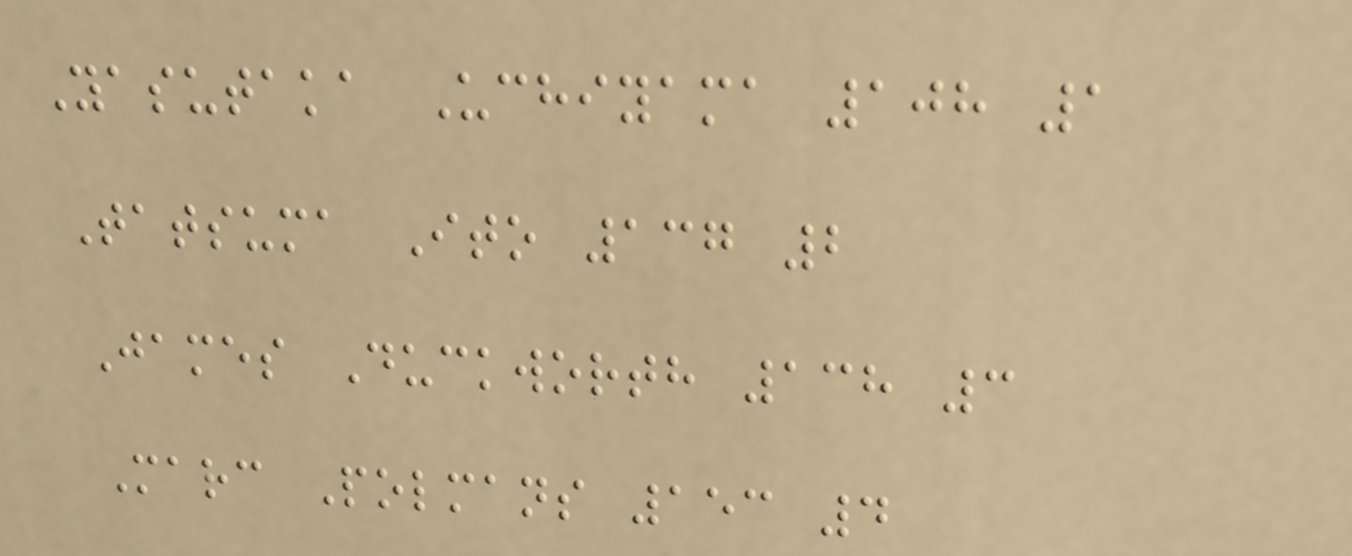Yasutaka Uchiyama 108 1
Tatsuma Ito 137 2
James Duckworth 138 3
Marc Polmans 153 4
